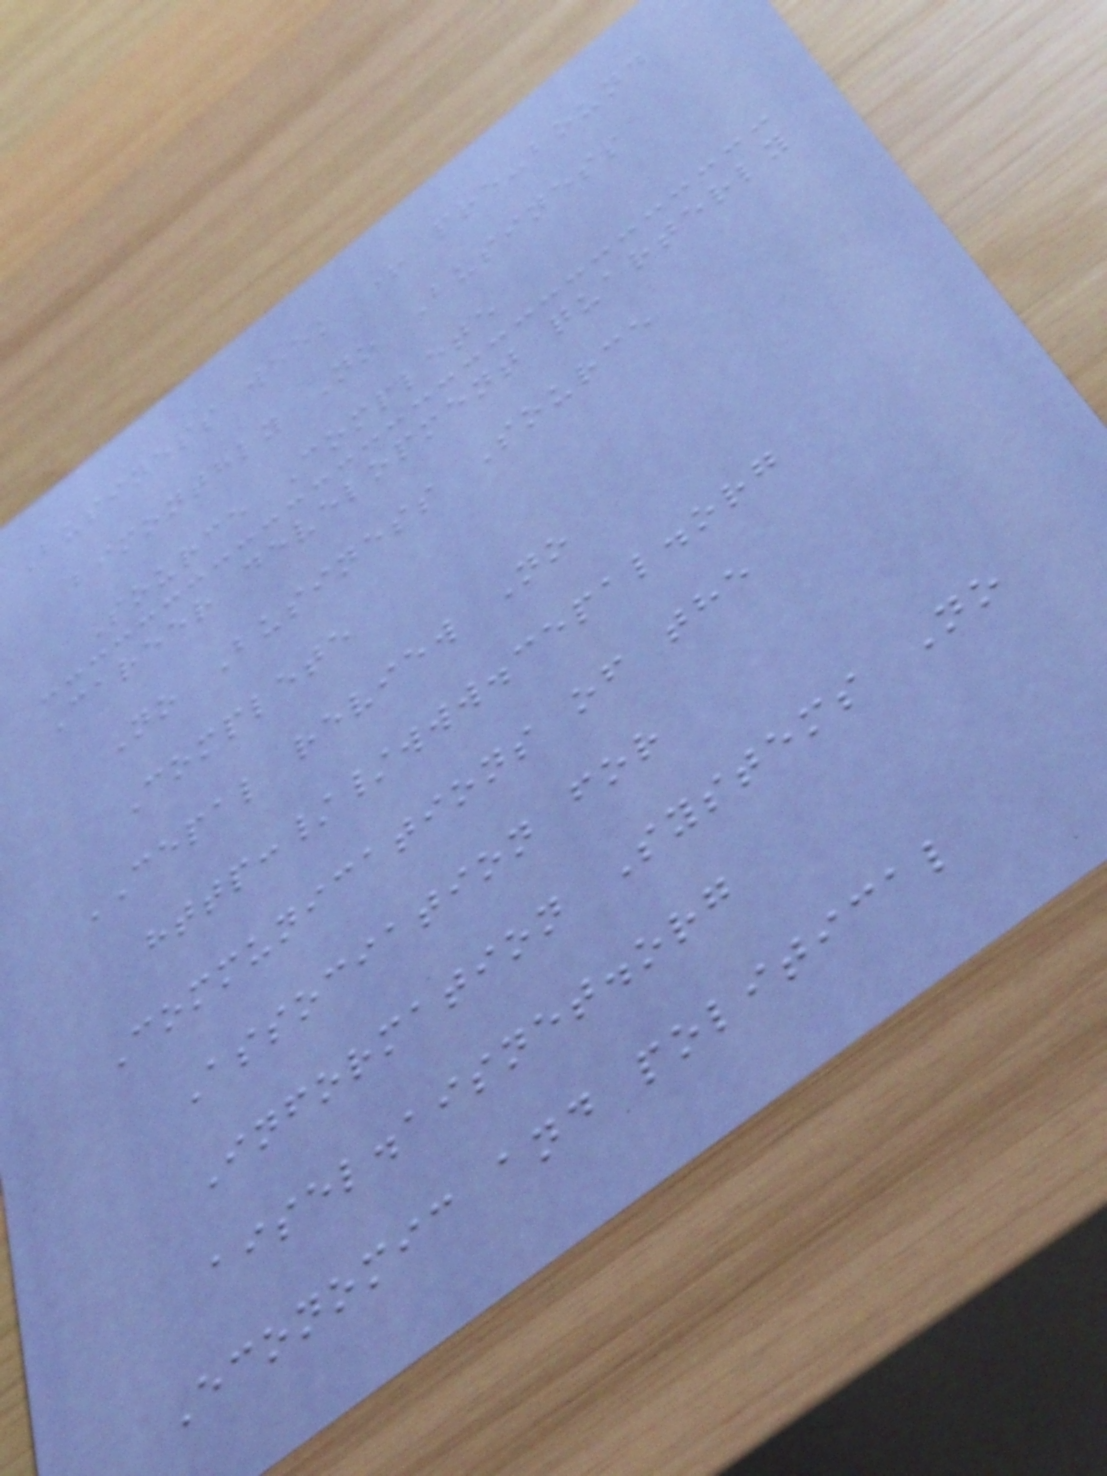Business week + pre-bound
bimonthly No Business
Source Complete
Career development quarterly
No Business Source
Complete
CEPAL review No
http://www.cepal.org
Communications of the
Association for
Information Systems No
aisel.aisnet.org
Economic and political
